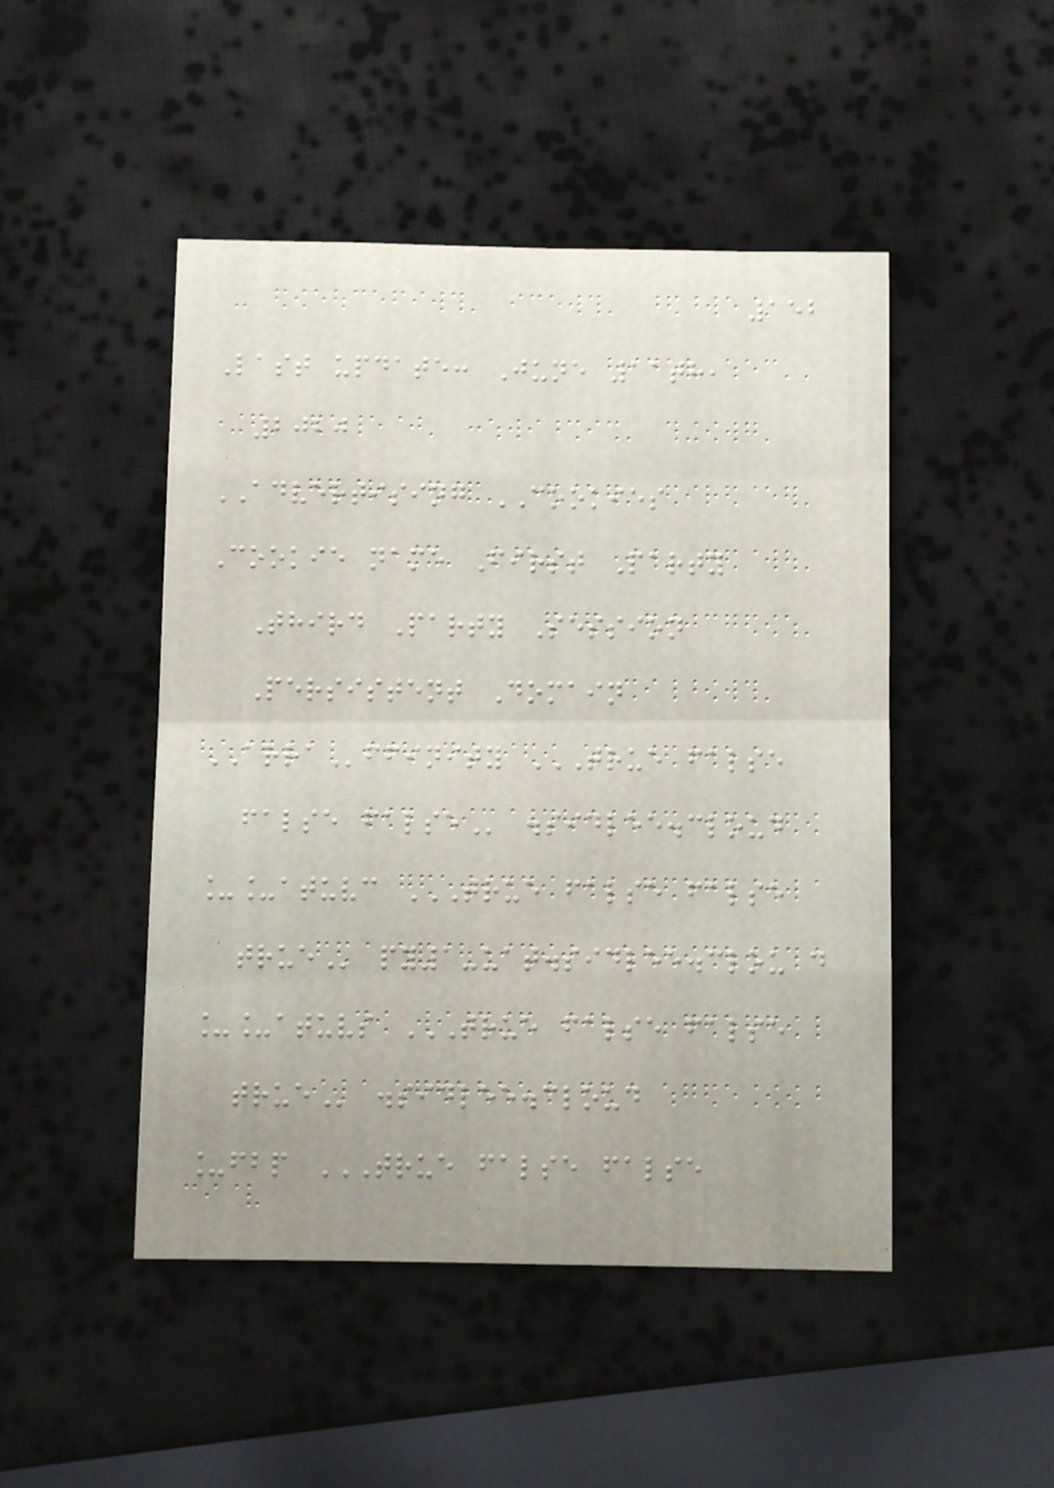152
Last update: June 11th,
2020
ADVERTISING COOKIES
Cookie name First Party
Third Party Session
Persistent Domain
ARRAffinity TRUE FALSE
FALSE FALSE .sidlee.cloud
__atuvc TRUE FALSE FALSE
TRUE py1-uat.sidlee.clou d
__atuvs TRUE FALSE FALSE
TRUE .sidlee.cloud
_fbp TRUE FALSE FALSE
